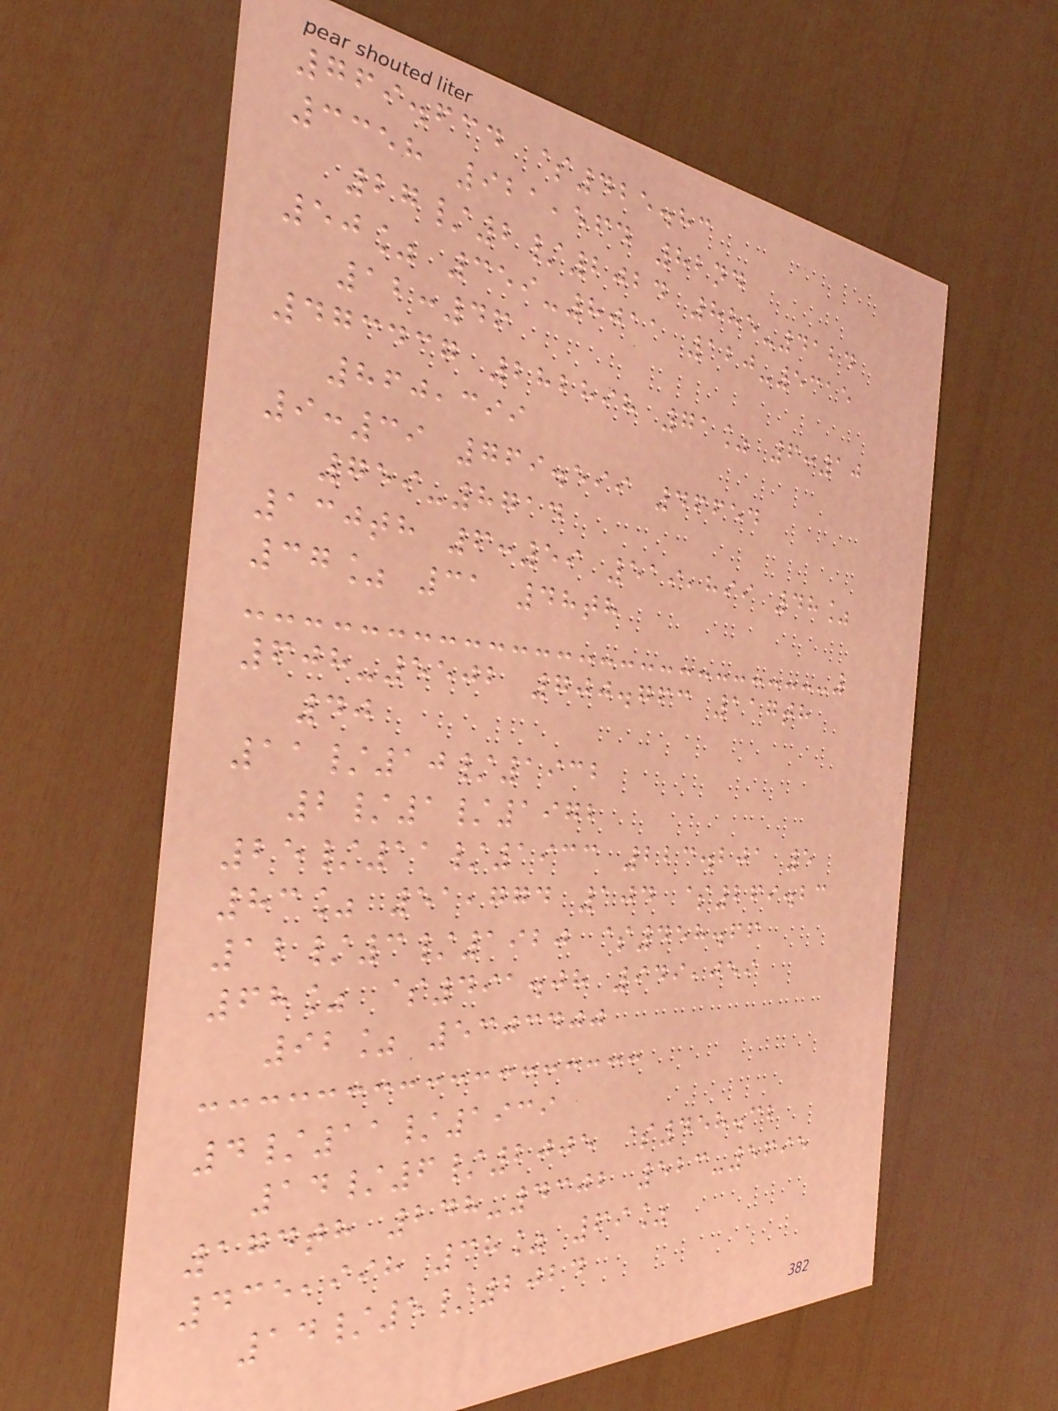769.634 $425.83
3358 921,564 82nd
27/2/2024 885-4124
50% 359-8011 120-5315
12:46
473437 282898 71% 6:10
860,399
9:39 769.599 46654
759-8714
130th 6:59 519,899 48%
37% 31 48th
608-5502 700.763 117th
40
11/10/1932
2/1/1972
25/11/1933 223.201 5
83% 51,774 104 $269.23
12/3/1920 $458.66
68% $491.08 949,059
92% 5303400
4/11/1939
14/6/2005 $458.32
174th 248-4302 523-5695
435,998 38% 69%
14/5/2024
